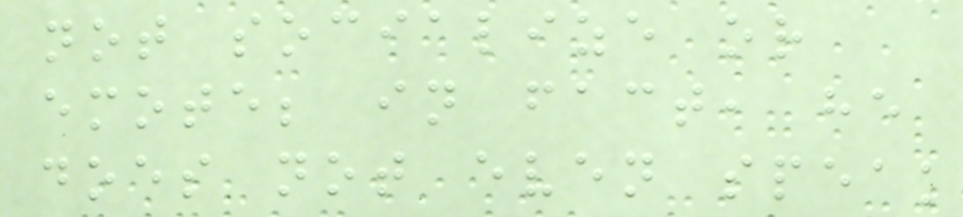not socialize or
emote; in fact, he
does not even speak
